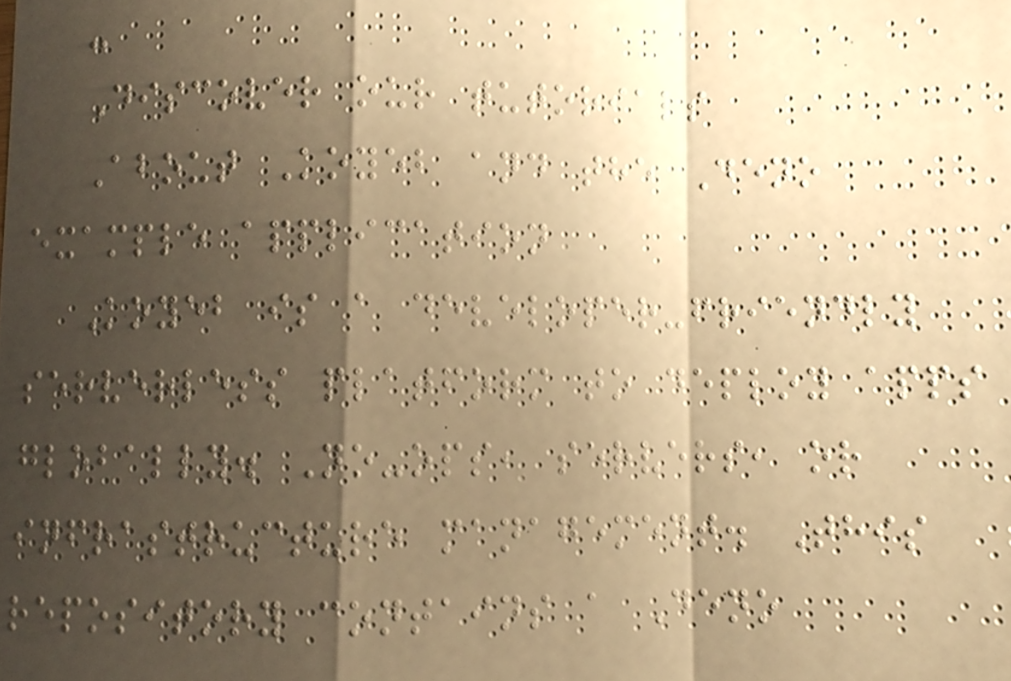-
Discover our tutorials
About Koyeb and the Deno
example application
Koyeb is a developer-friendly
serverless platform to deploy apps
globally. No-ops, servers, or
infrastructure management. This
repository contains a Deno
